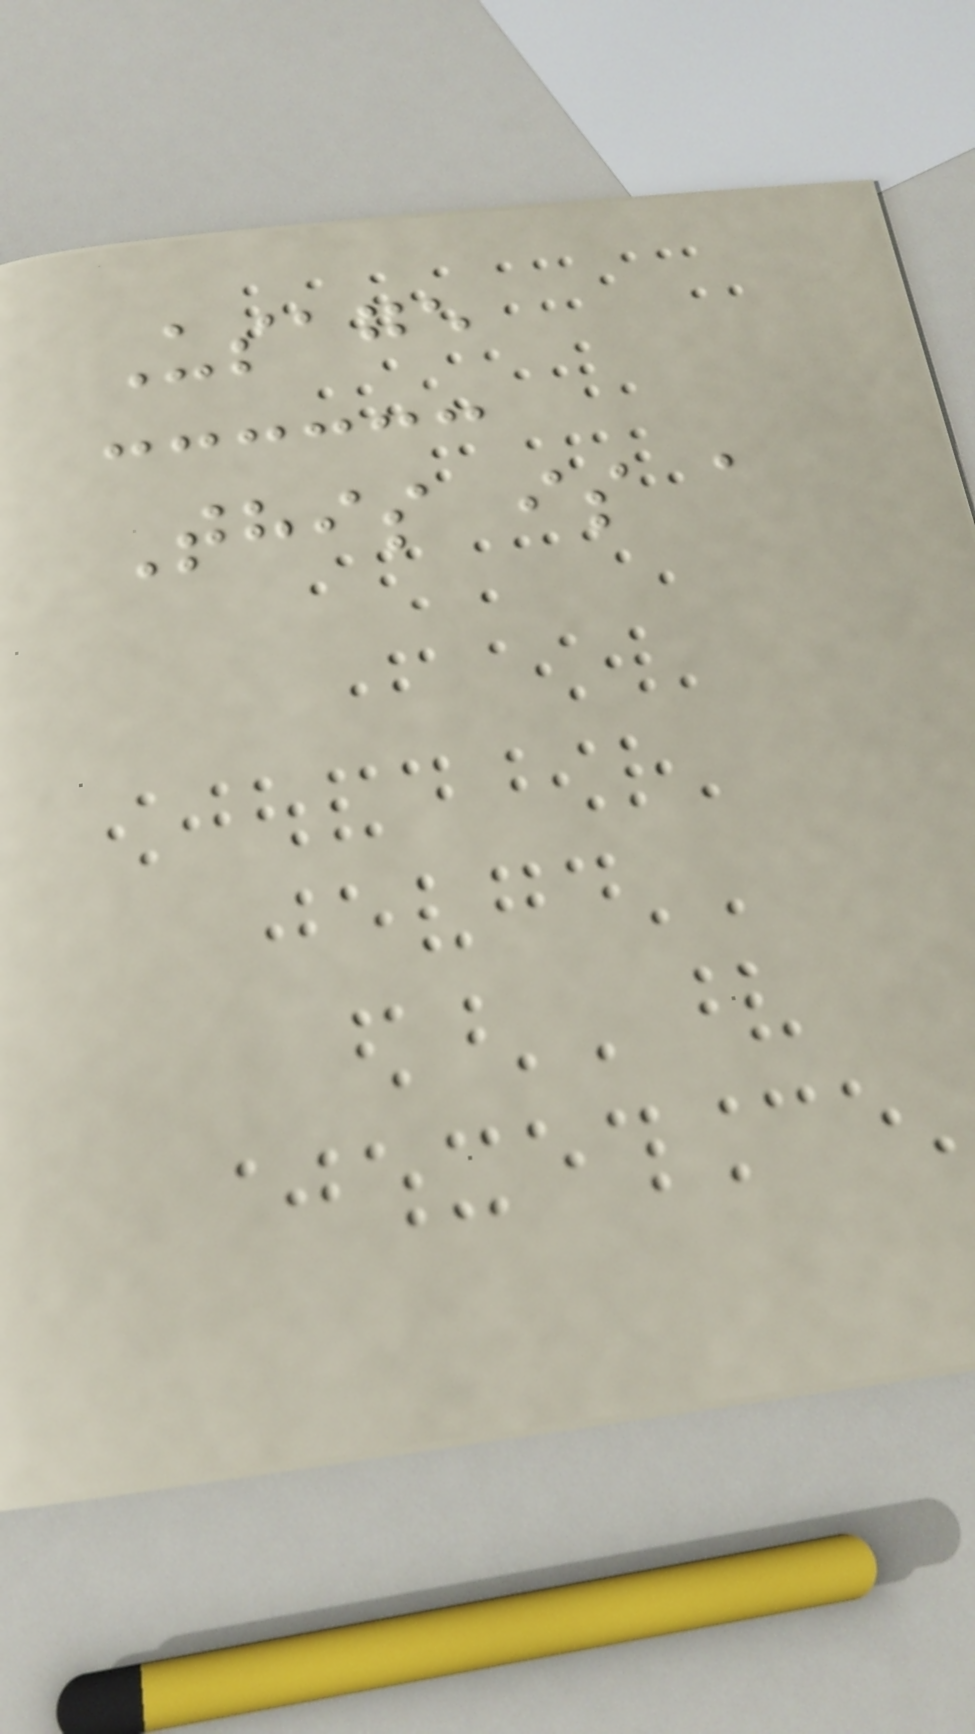Usage
This is a
